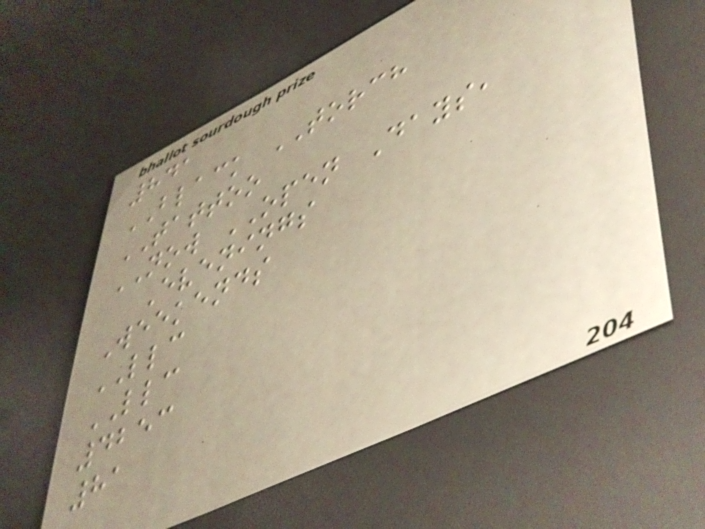841
BLACK TORCH
TATTOO
NOW OPEN Days,
Evenings
Weekends
LLC
LLC
4253
81
